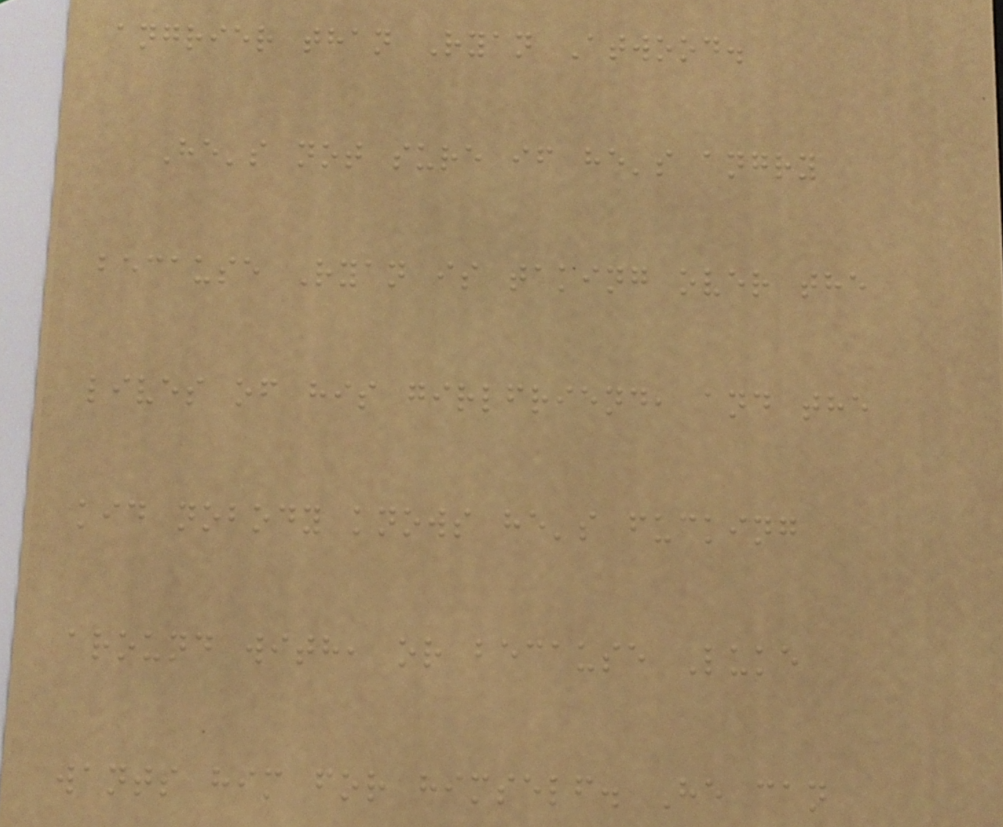angrier than Ryan Atwood.
He's not sure if he's angry
because Ryan is taking over the
lives of his girlfriend, and the
kid nobody knows he's fucking
around with, or because Luke
wants him for himself. He can
